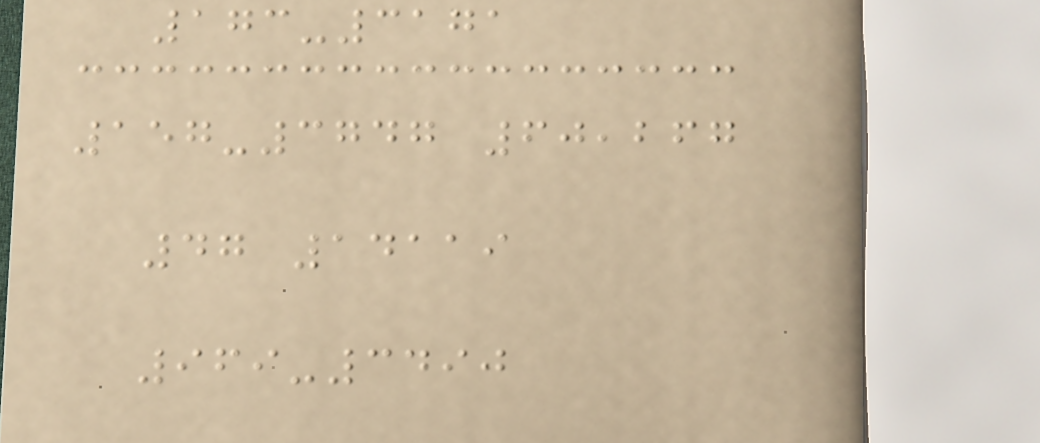173-3171
157-3747 60,267
47 14119
969-3490
